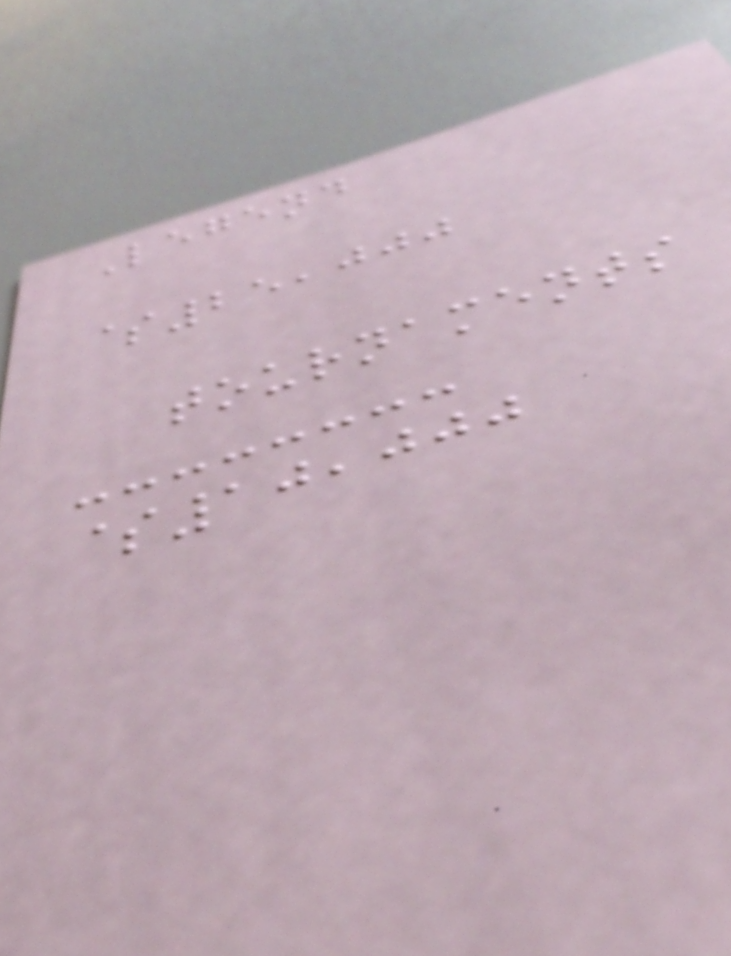Legend
$25,000
tournaments
$10,000
